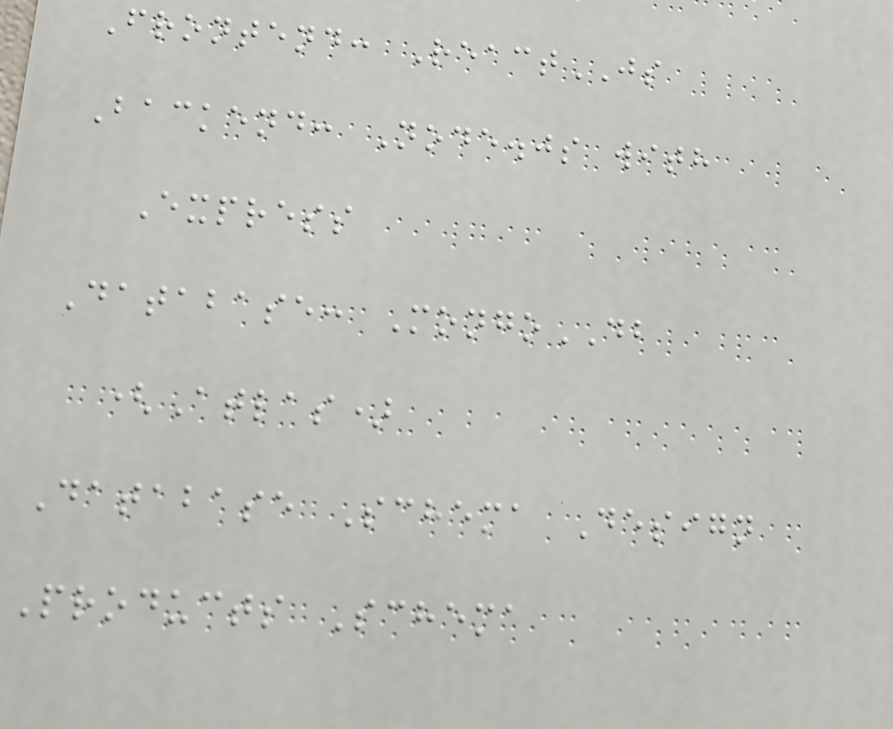Frontend: ReactJS
Backend: Node.js with
Express
Database: MongoDB
(Atlas)
Database Schema Design
Products Schema
